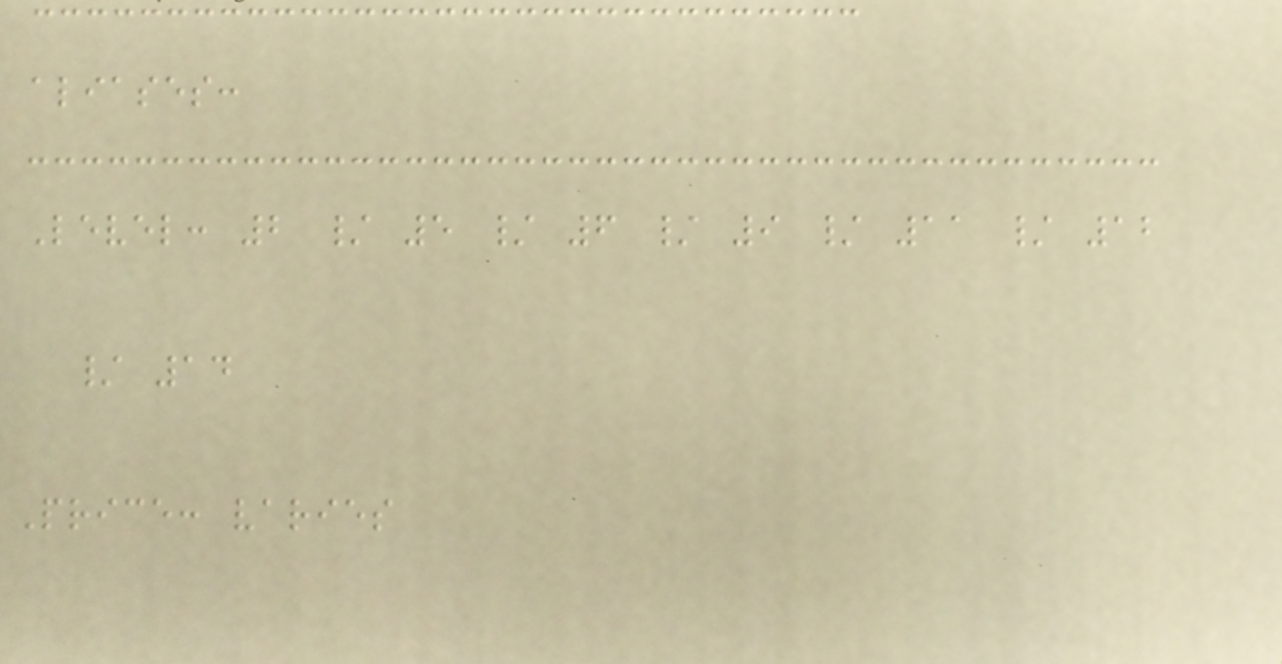aliases:
Level: 2 / 5 / 6 / 9 / 11 / 12
/ 14
Price: varies
